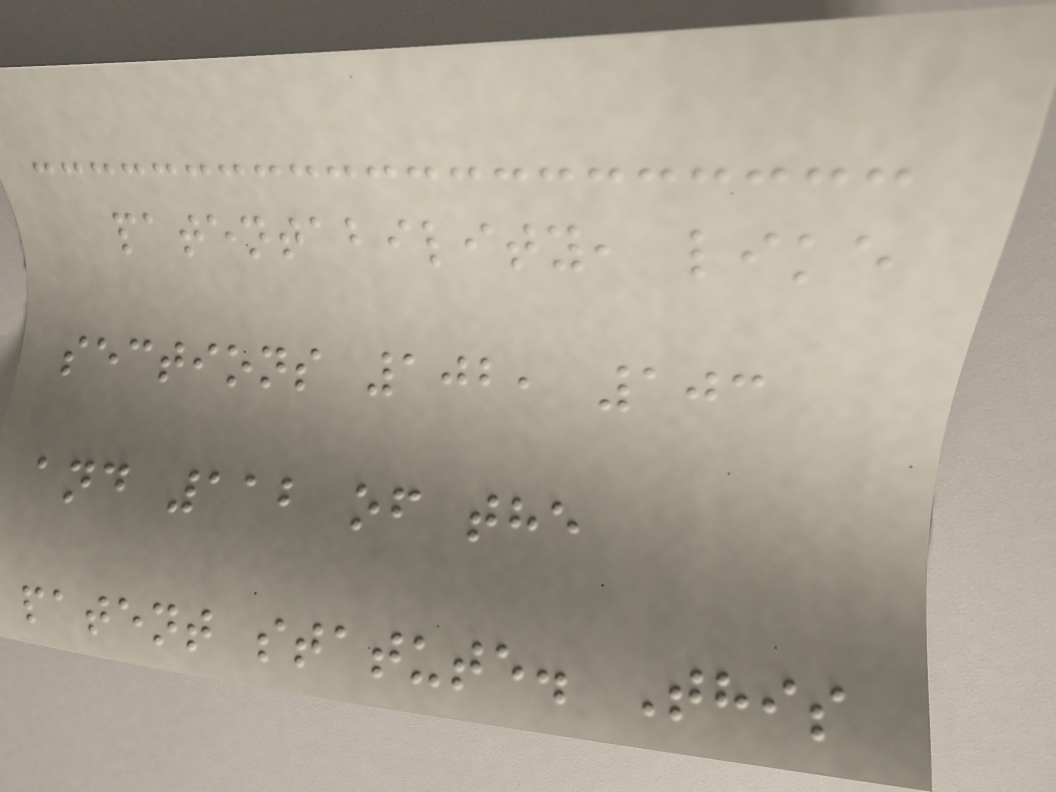patentability, like
sections 102, 103
and 112 of the
patent statute. This
